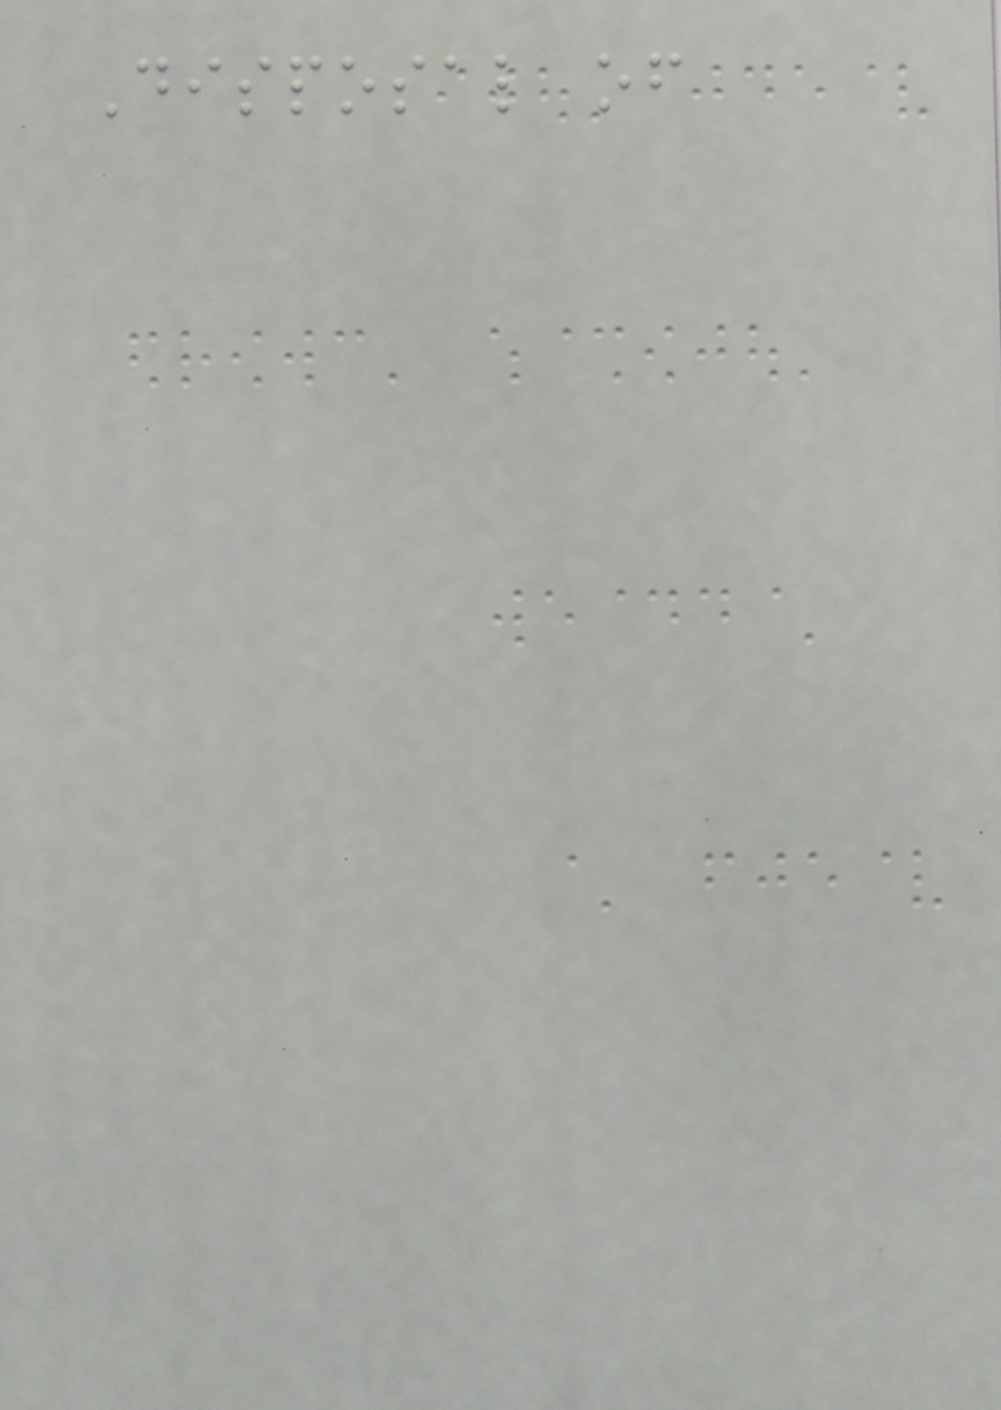Disposal of
